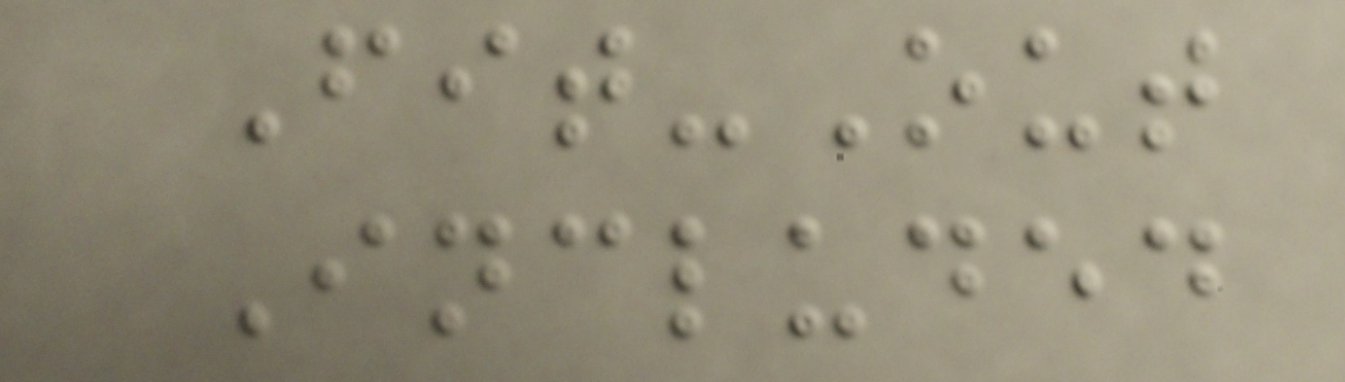Fit-Out
Included
